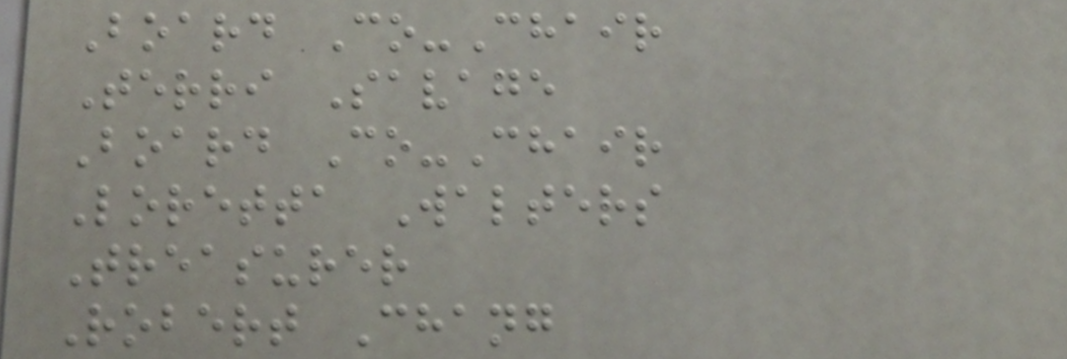Board Co-Chair
Terri Savage
Board Co-Chair
Loretta Walters
Treasurer
Robert Chang
